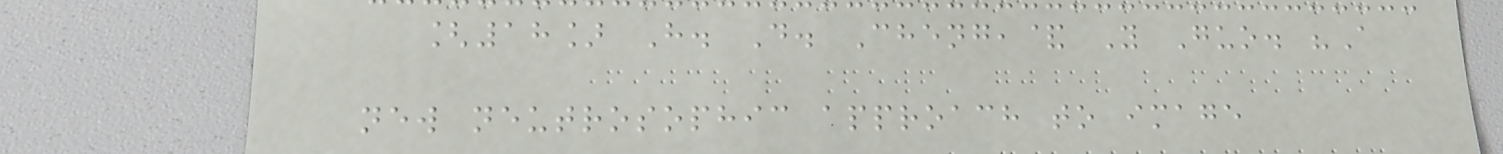[18] H. D. Cheng,& Y Guo. "A
new neutrosophic approach to image
